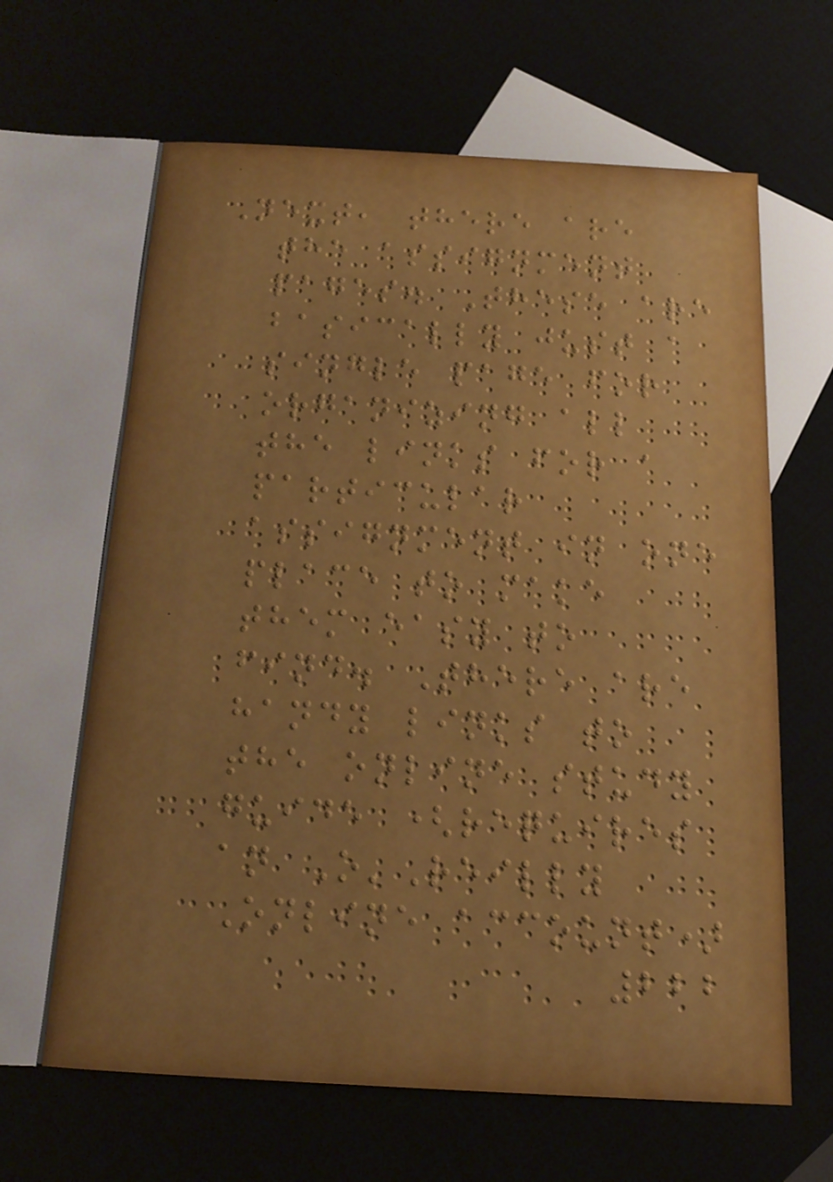Next, there are
the assignment
pages. These are
basically just a
single page for
organizing all
the links for a
particular
assignment in one
place to make
them easy to
find. There are
handy links to
the online study
guide (requires
an O'Reilly
Online account)
222
